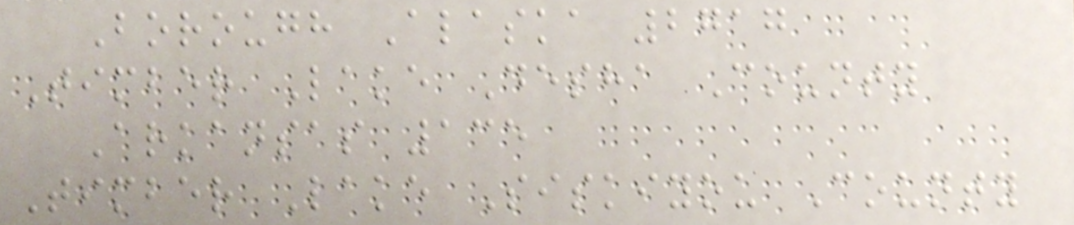Borough Alaska 2717
Timber Lake Desha County
Arkansas 135
Timber Lake Siskiyou County
